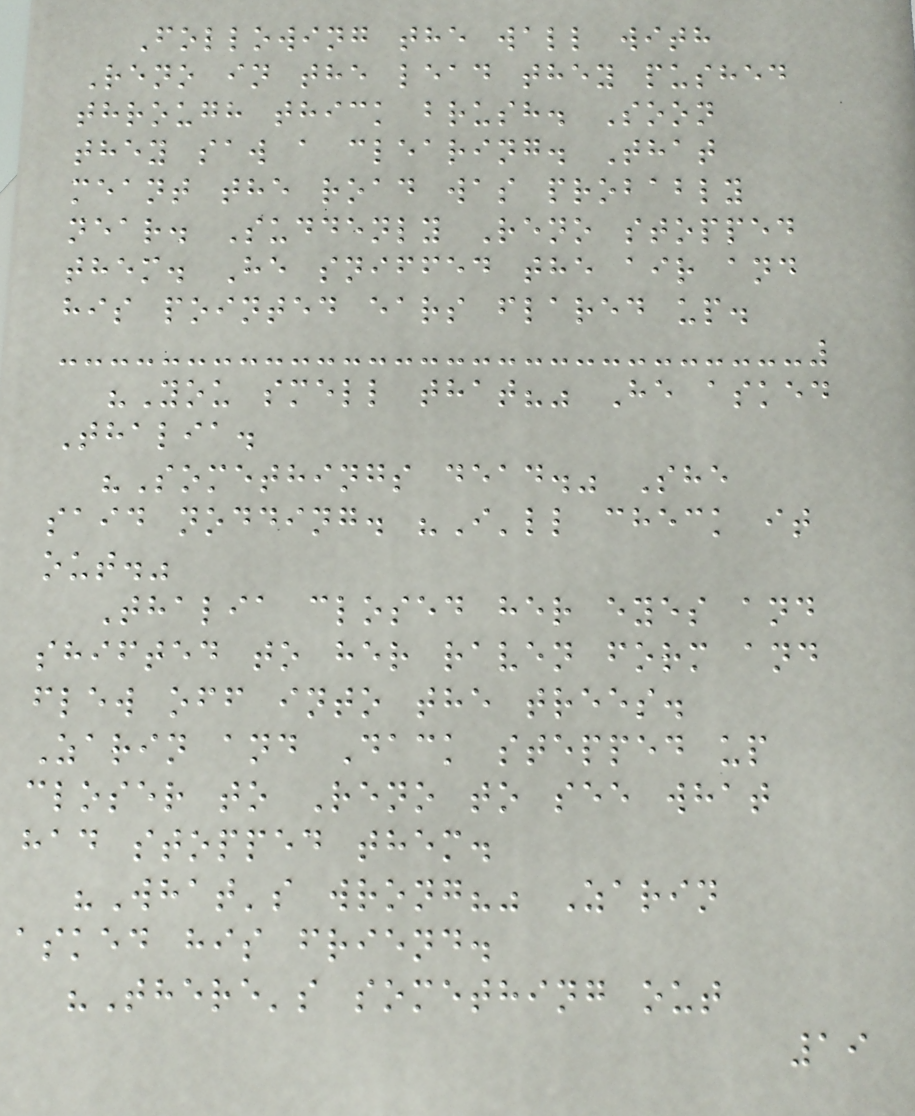Following the wall with
Reno in the lead they pushed
through thick brush. Soon
they saw a clearing. That
meant the road was probably
near. Suddenly Reno stopped
them. He sniffed the air and
his pointed ears flared up.
"You smell that?" He asked
Thalia.
"Somethings dead." She
said nodding. "I'll check it
out."
Thalia closed her eyes and
shifted to her raven form and
flew off into the trees.
Zarin and Dack stepped up
closer to Reno to see what
had stopped them.
"What's wrong?" Zarin
asked his friend.
"There's something out
19
